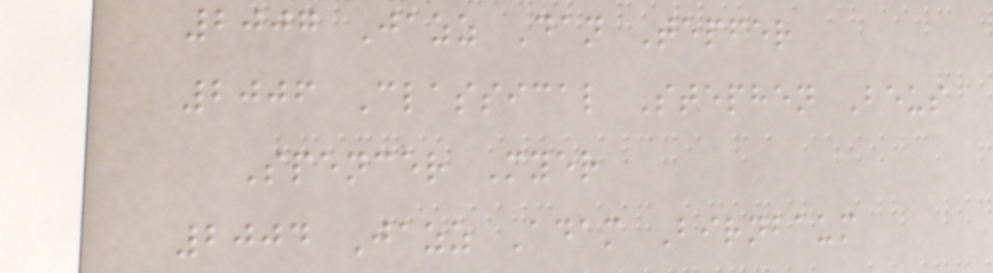2007 Jazz Dan Tepfer
2006 Classical Stephen Beus
Spencer Myer
2004 Jazz Adam Birnbaum
